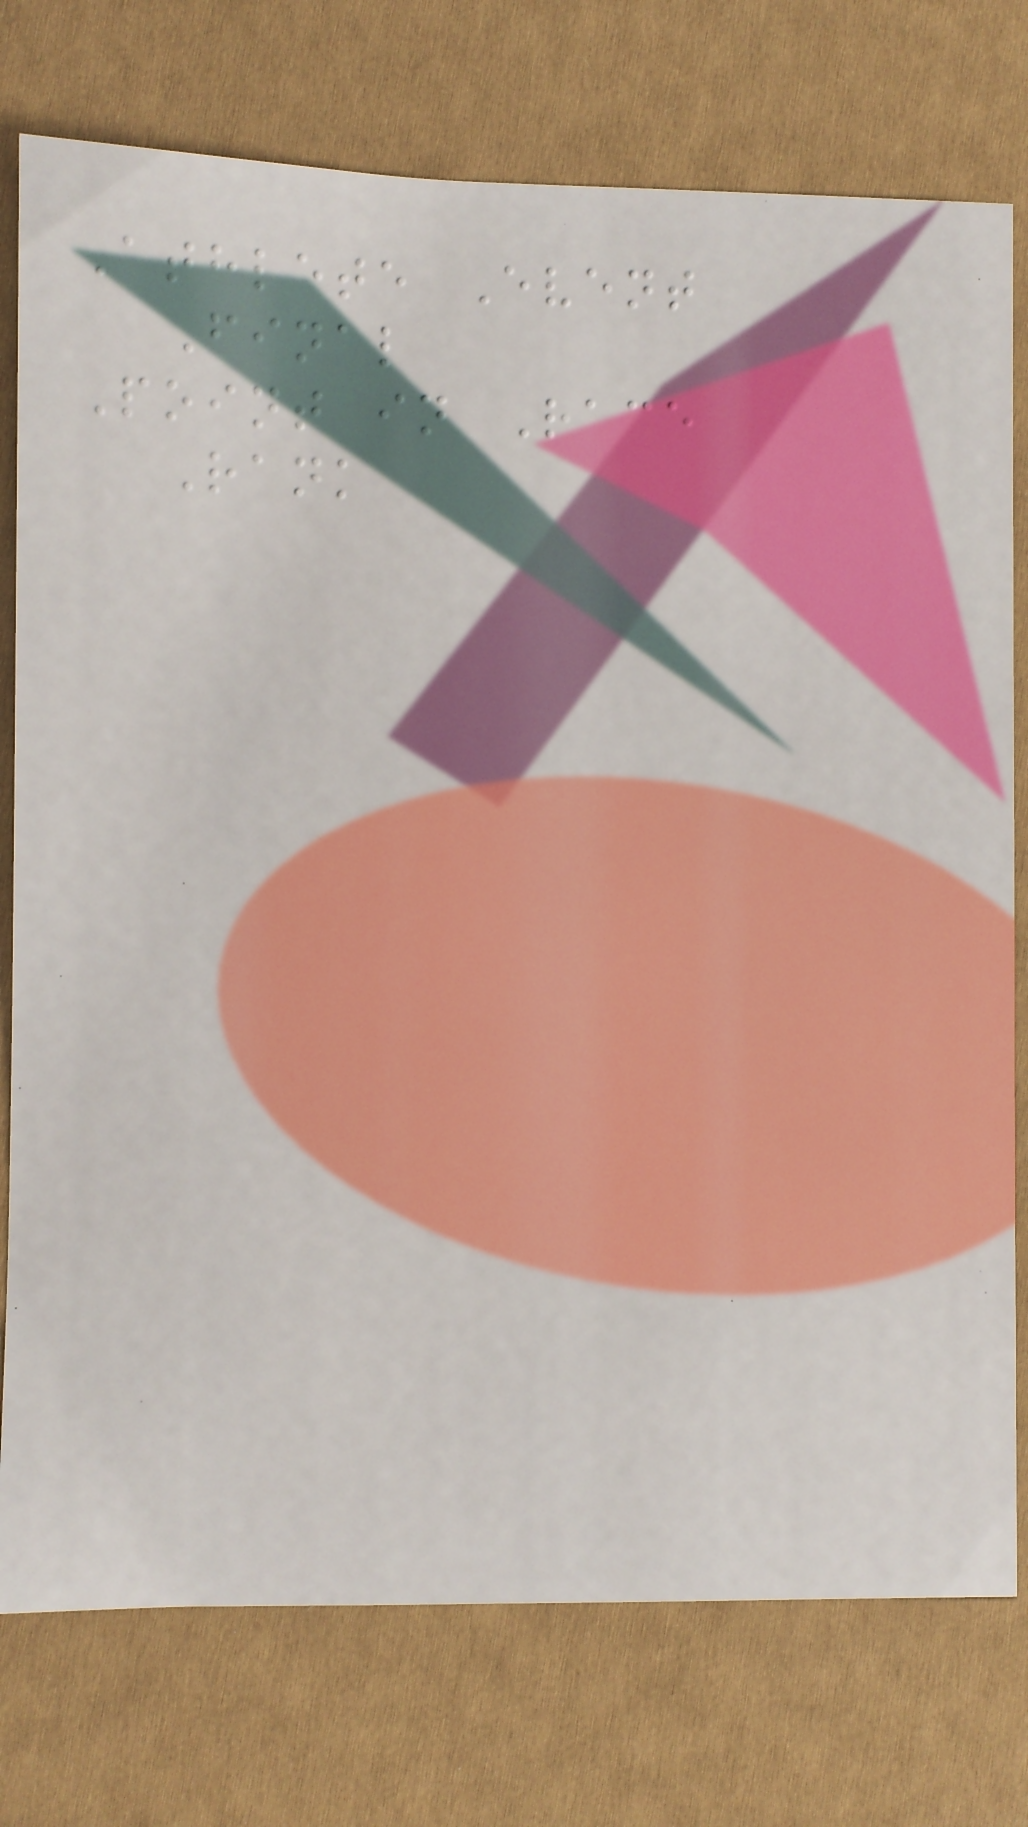Athlete Event
Final
Point in Race
Rank
